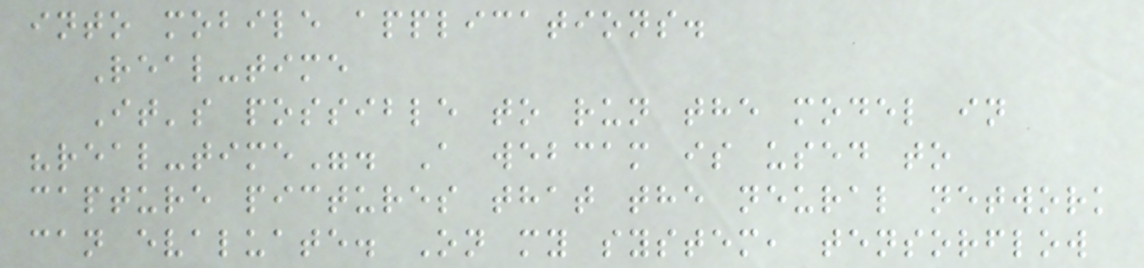into mobile applications.
Real-time
It's possible to run the model in
"real-time". A webcam is used to
capture pictures that the neural network
can evaluate. On my system, tensorflow
